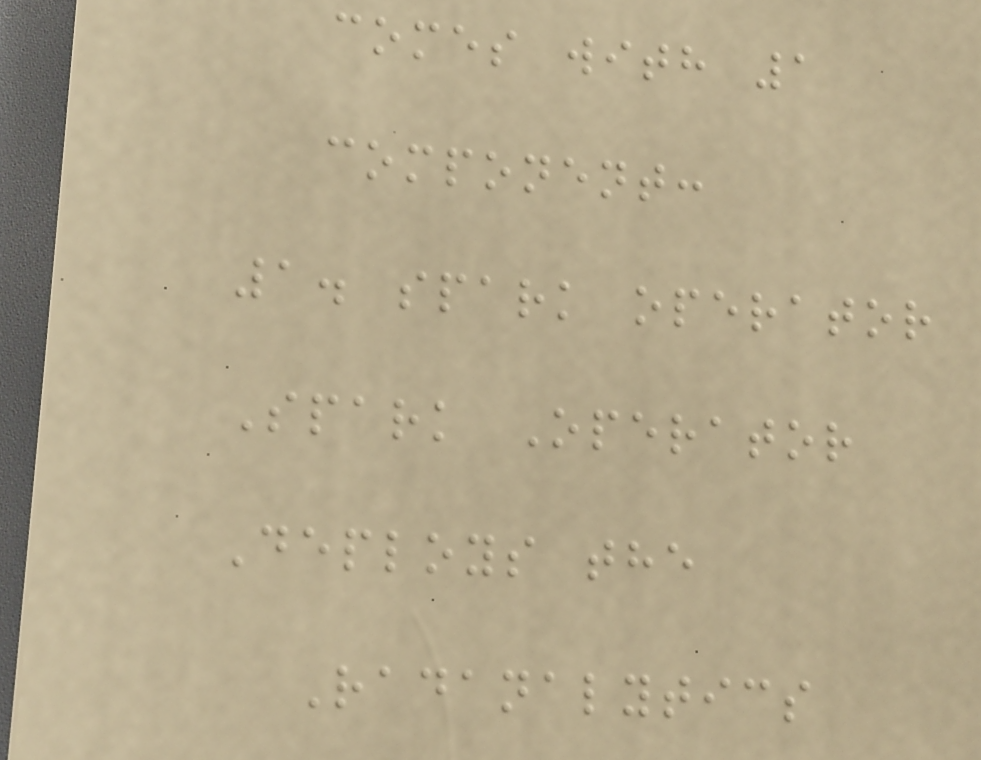comes with 1
component:
1. spark operator
Spark Operator
Deploys the
Radanalytics
